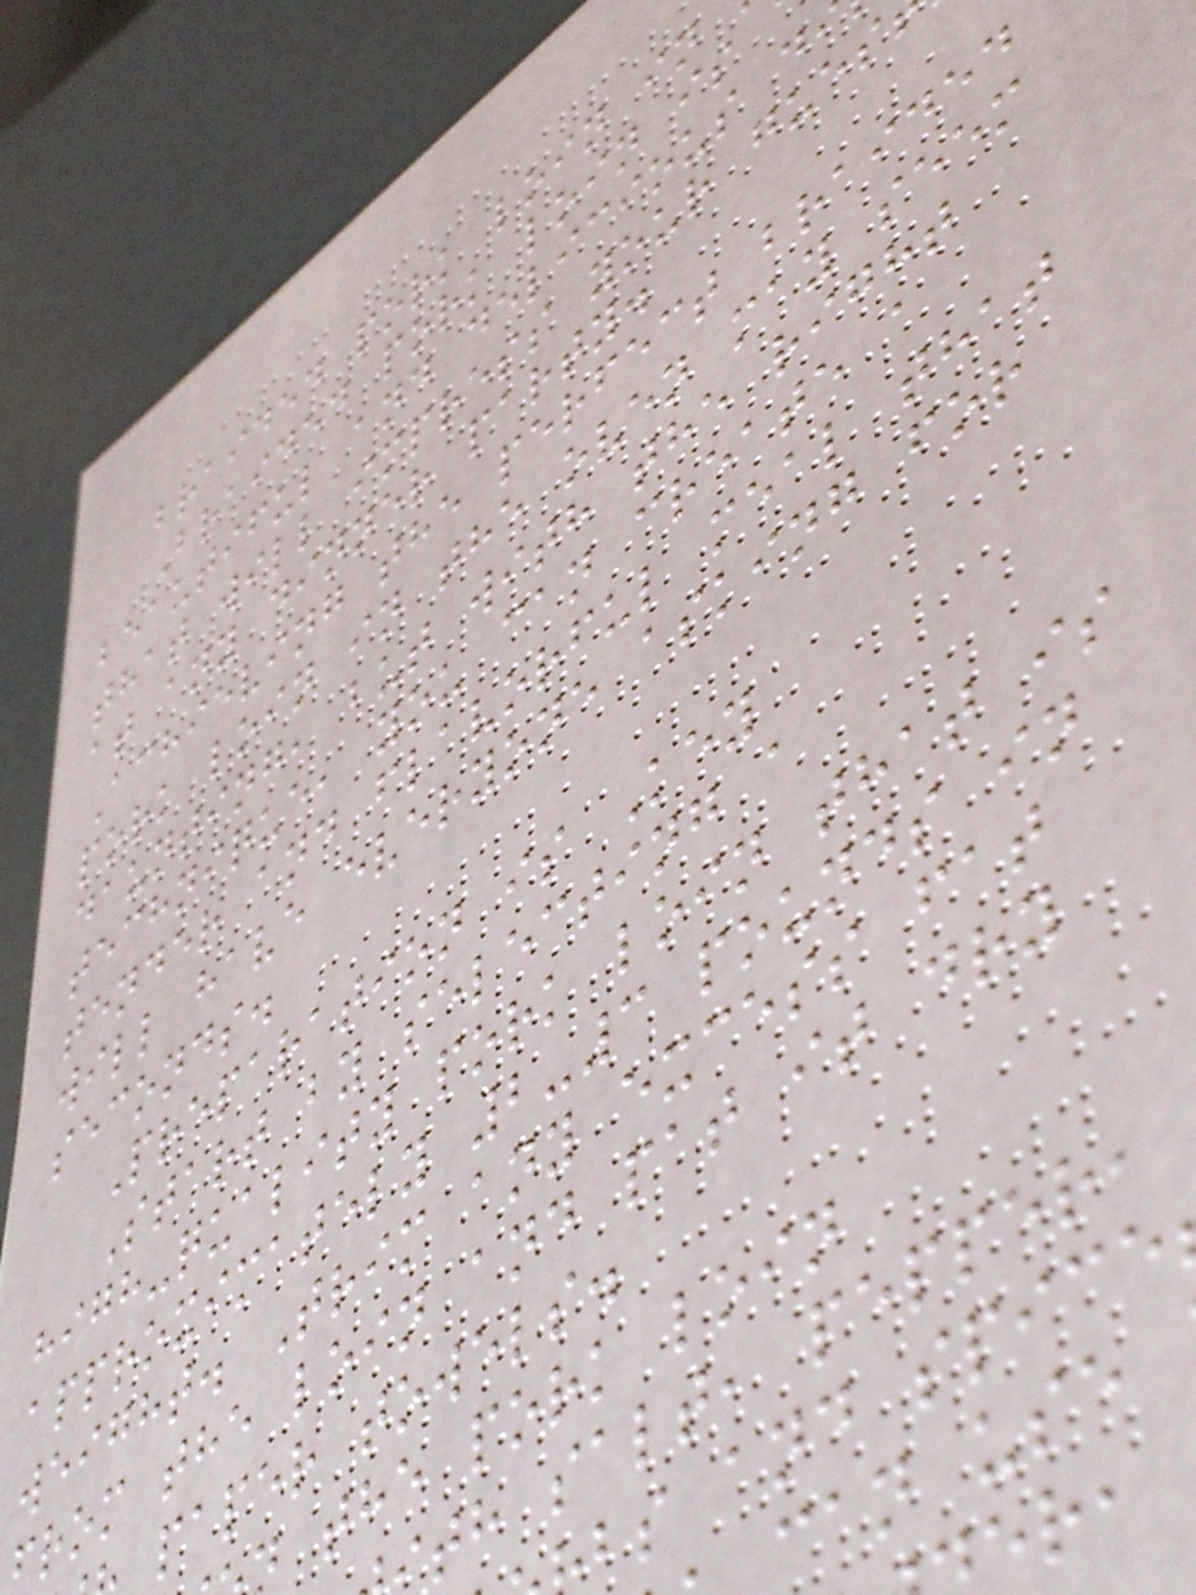braided pork loin in
Braided pork loin is
beautiful and delicious d
that will impress your gues
at any dinner party.
Achieving the perfect braided
pork loin in the oven may seem
daunting, but with the right
technique, you can create a
tender and flavorful meal that
will have everyone asking for
seconds.
Preparation is Key
Start by selecting a
high-quality pork loin that is
approximately 2-3 pounds in
weight. Trim any excess fat
rom the loin and pat it dry
paper towels.
the pork loin
th salt, pepper,
bs and spice
